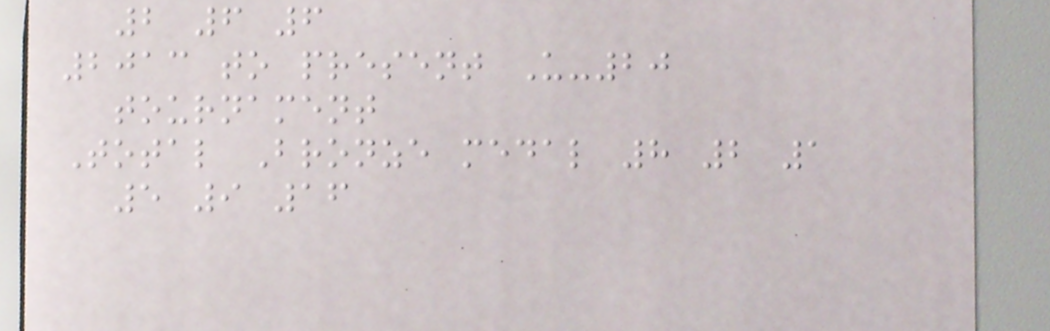2 6 6
2013 to present U-20
tournament
Total Bronze medal 8 2 1
5 9 16
